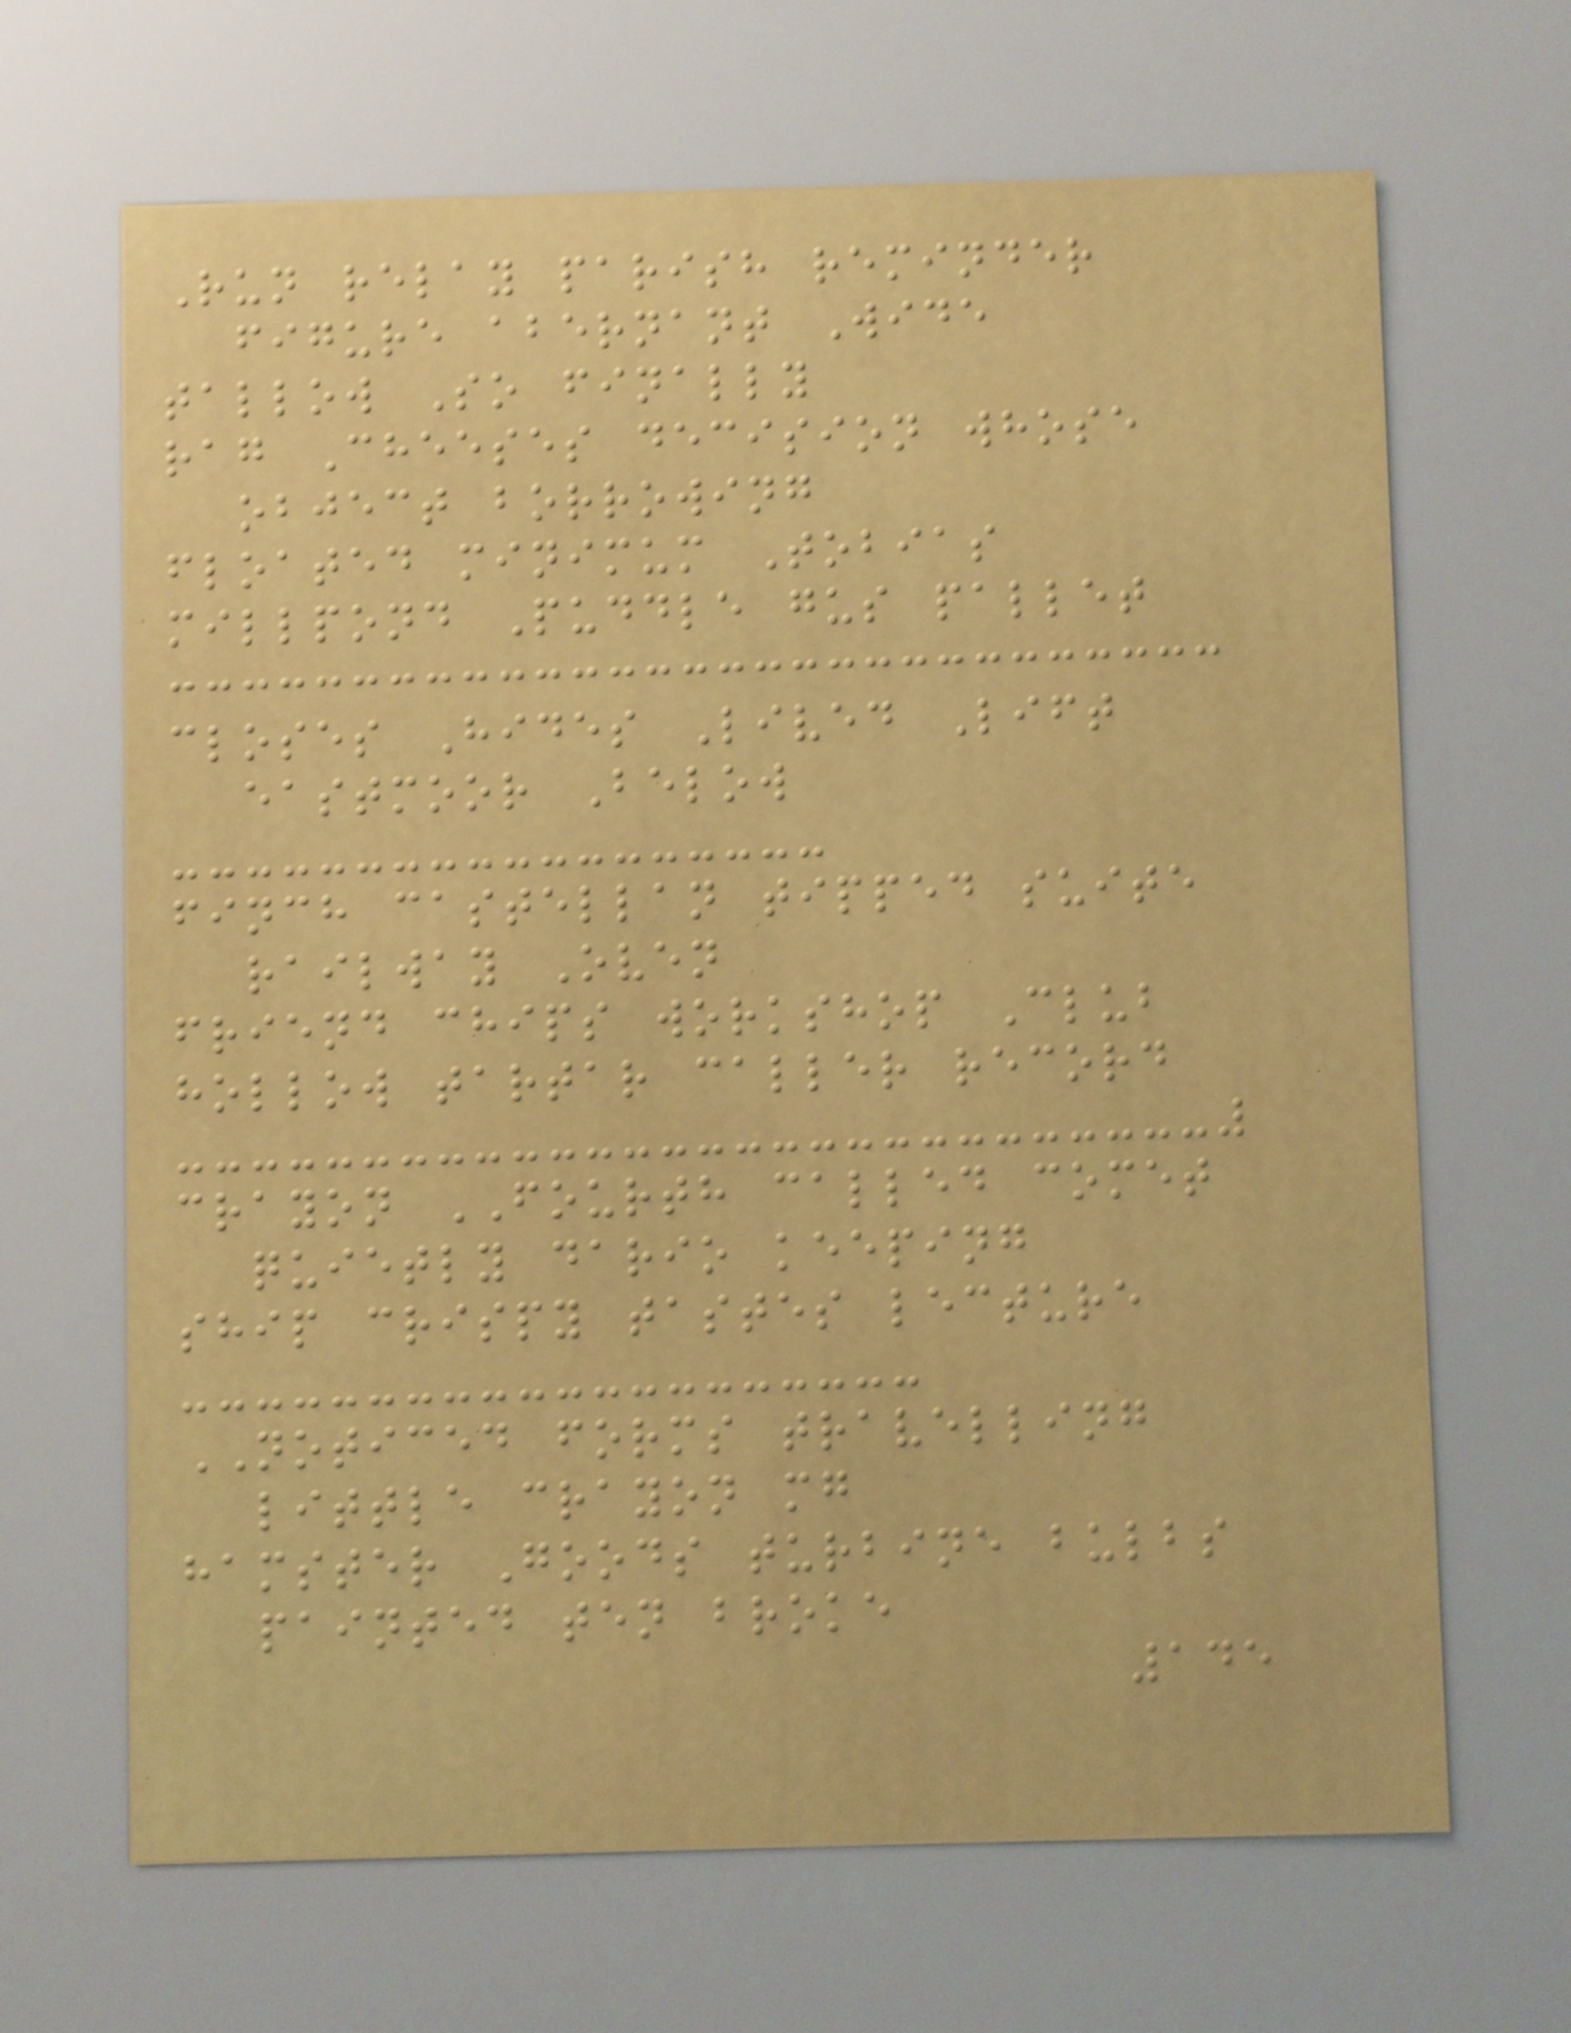Run relay parish reminder
figure abernant Wide
tallow So finally
rag Cheeses decision whose
object borrowing
floated minimum Tobias
millpond Puddle gus pallet
closes Hides Lived Lift
eastmoor Below
finch castellan tipped suite
railway Oven
friend chips workshop Club
hollow tartar caller record
crayon FOURTH called comet
quietly dario keeping
ship crispy tastes lecture
NOTICED forms travelling
little crayon mg
hamster Goods turbine bulbs
painted ten broke
145
